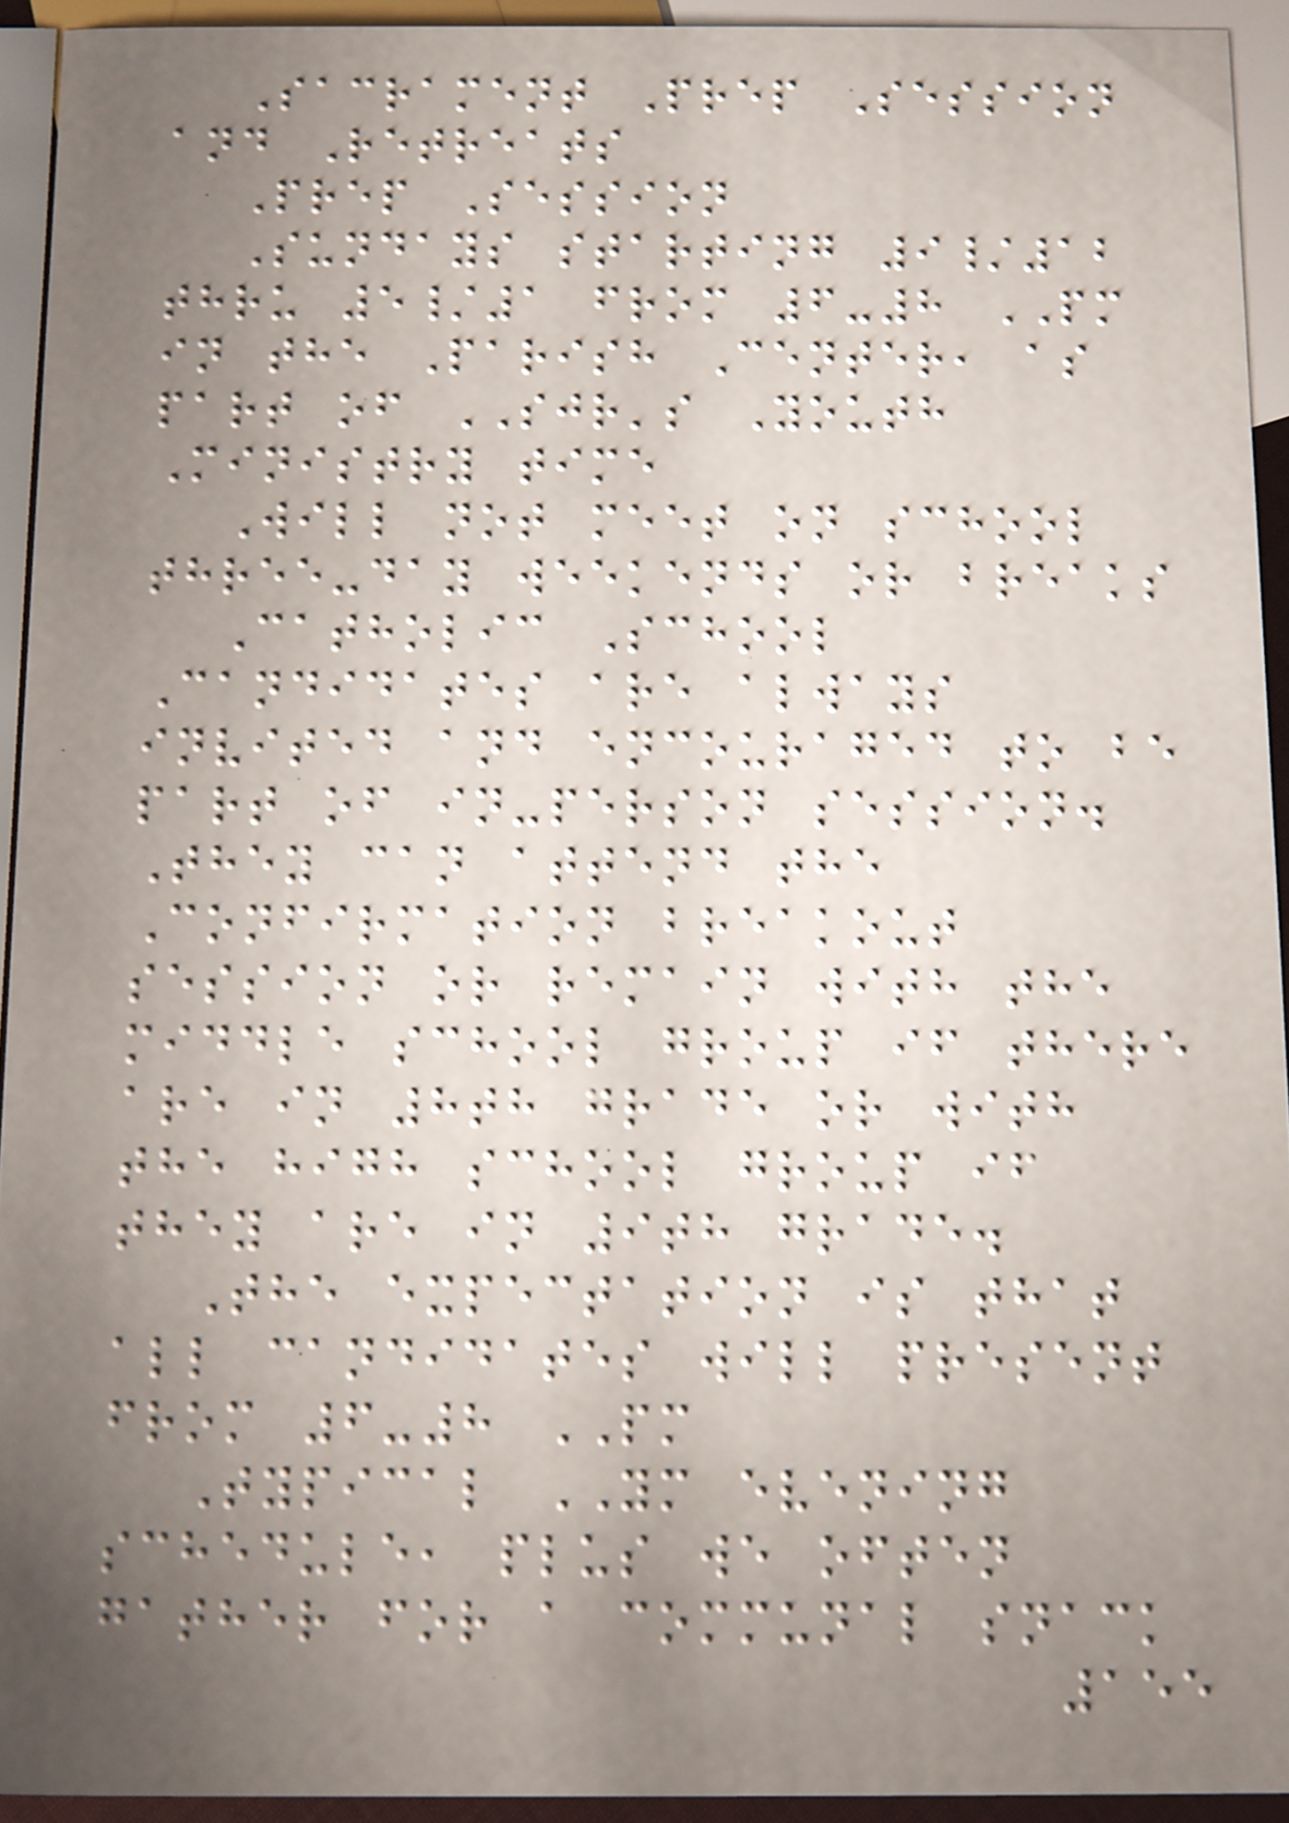Sacrament Prep Session
and Retreats
Prep Session
Sundays starting 9/12
thru 5/1 from 6-8 PM
in the Parish Center, as
part of SJR's Youth
Ministry time
Will not meet on school
three-day weekends or breaks
Catholic School
Candidates are always
invited and encouraged to be
part of in-person session.
They can attend the
Confirmation breakout
session or remain with the
middle school group if there
are in 8th grade or with
the high school group if
they are in 9th grade.
The expectation is that
all candidates will present
from 6-8 PM
Typical YM evening
schedule, plus we often
gather for a communal snack
155
